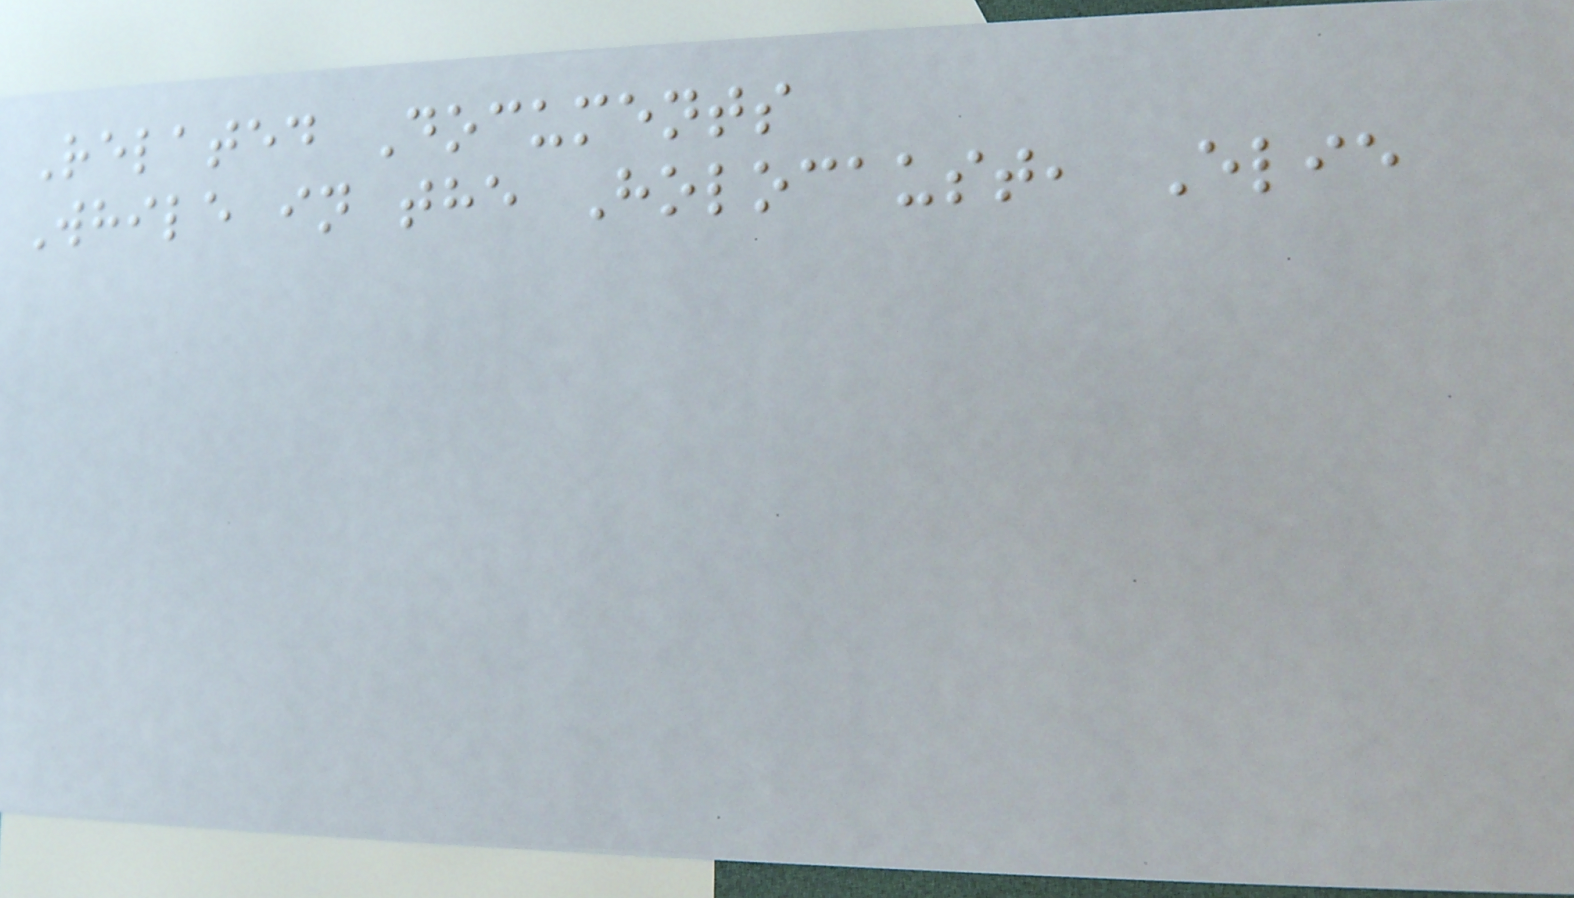Related Documents
While in the Holocaust, Elie
